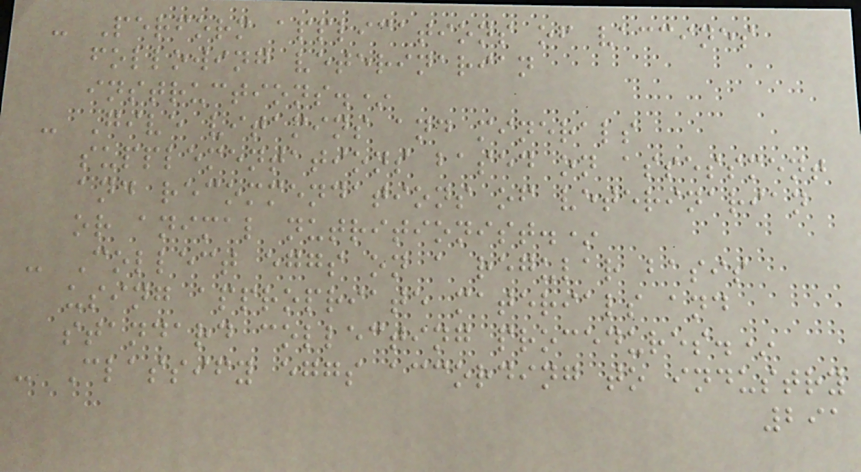- Perform applications of vaccines
following veterinarian
instructions.*
- Give vitamins and minerals
supplementations based on assessment
and recommendations of veterinarian
or animal nutritionist.*
- Collect eggs on a regular basis
using appropriate materials and
standard collecting procedures.*
- Classify eggs according to industry
291
